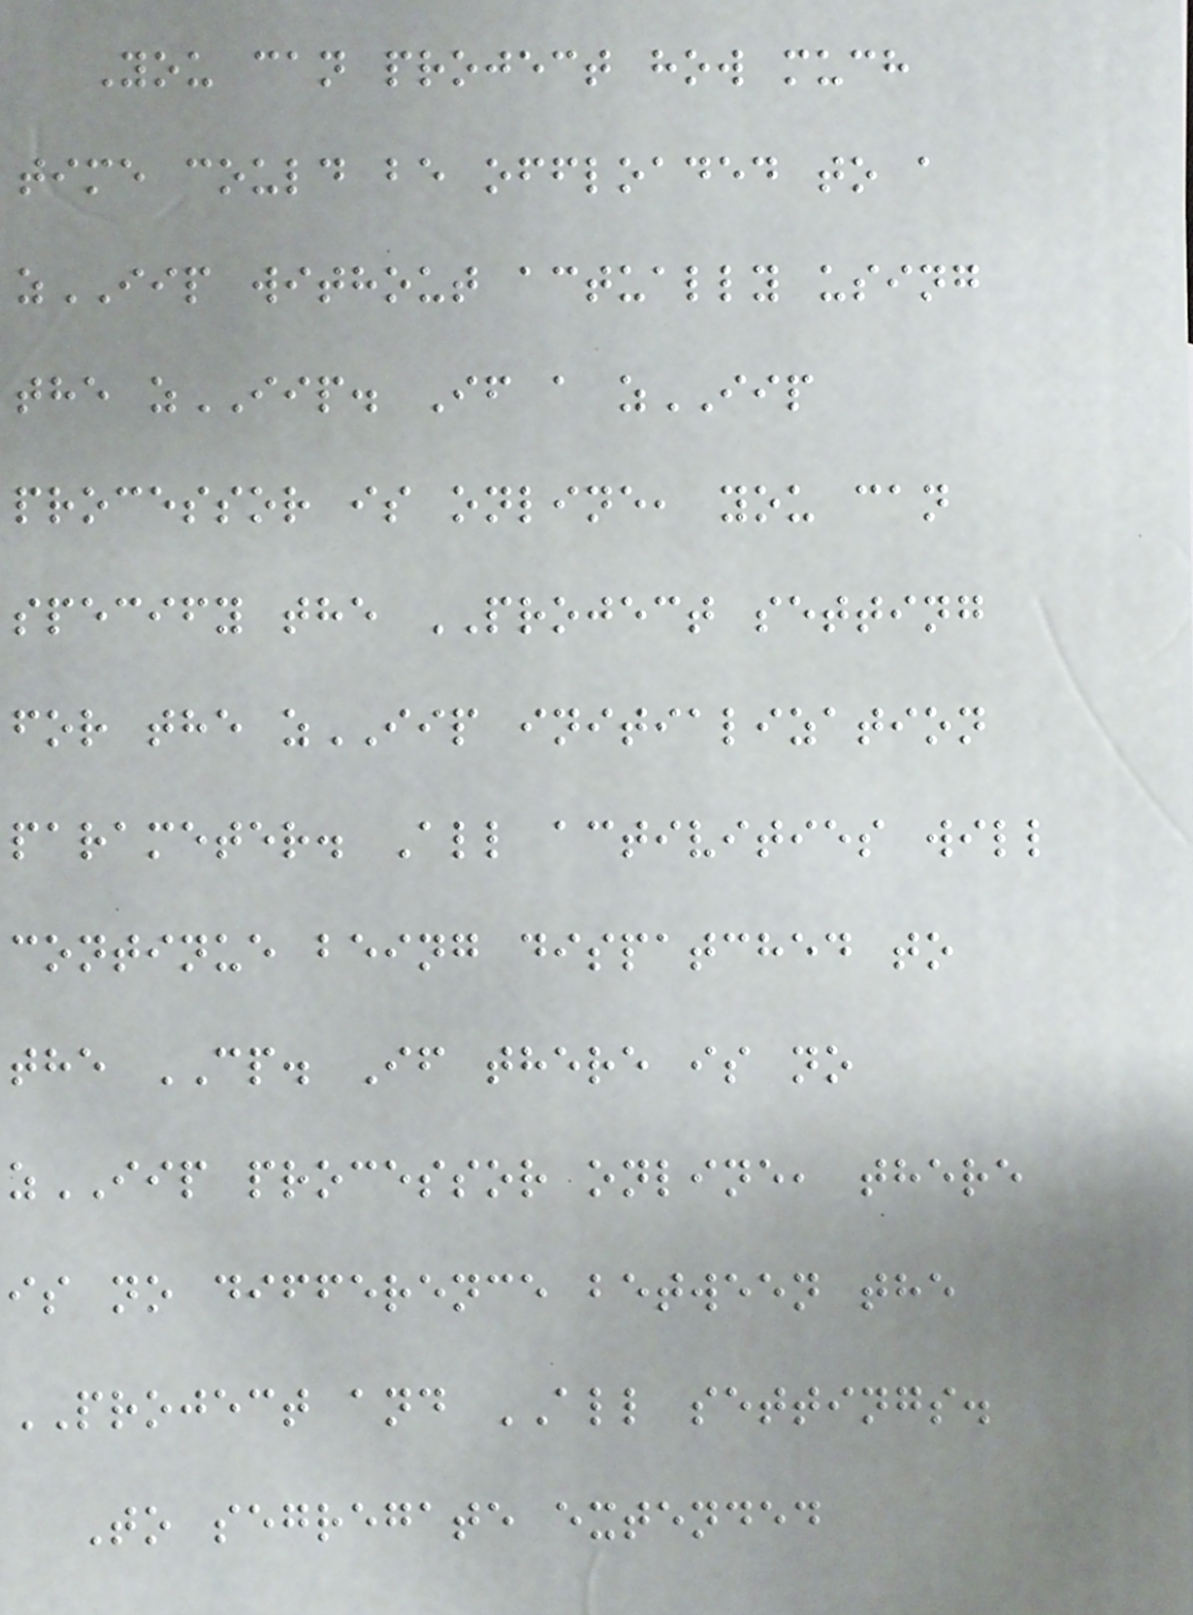You can project how much
time could be offloaded to a
zIIP without actually using
the zIIP. If a zIIP
processor is online, you can
specify the PROJECT setting
for the zIIP initialization
parameter. All activities will
continue being dispatched to
the CP. If there is no
zIIP processor online, there
is no difference between the
PROJECT and ALL settings.
To segregate extended
